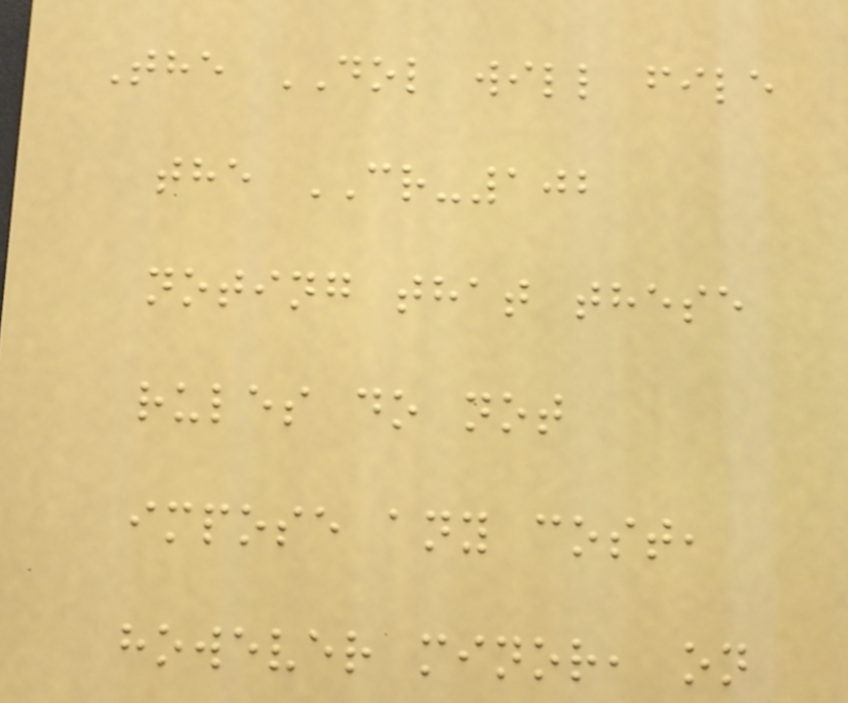The DOL will file
the CR-102
noting that these
rules do not
impose any cost,
however minor, on
